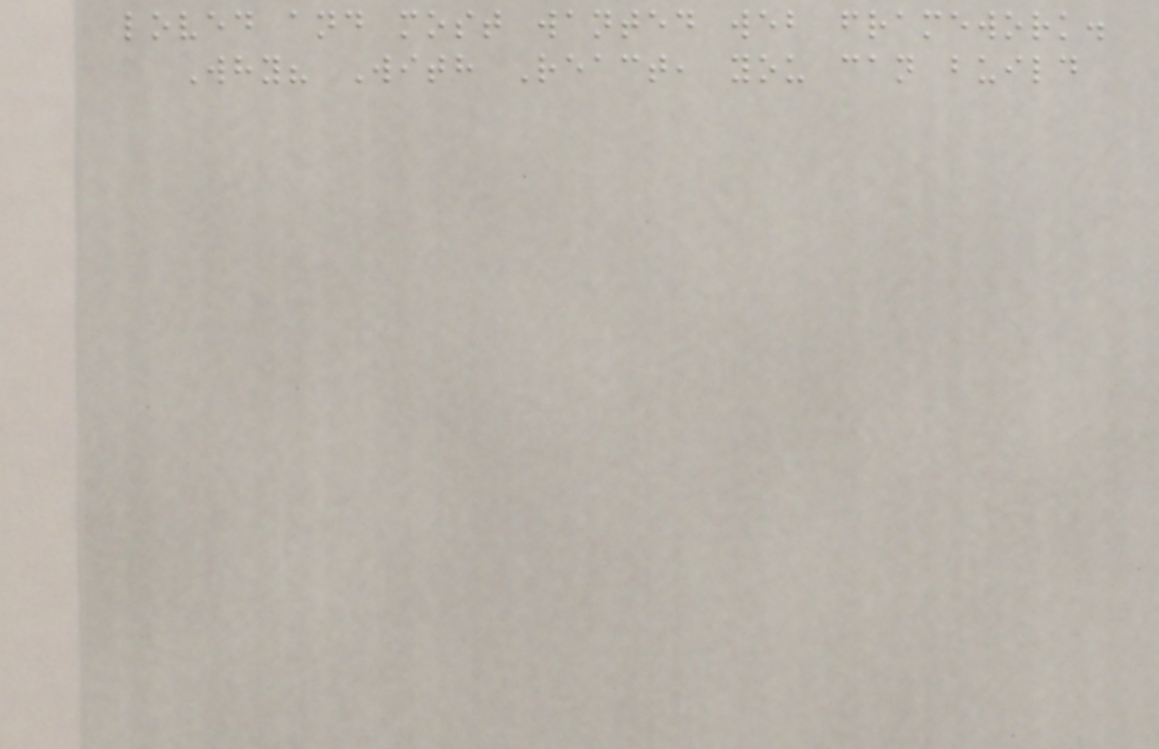loved and most wanted web framework.
Why? With React, you can build
